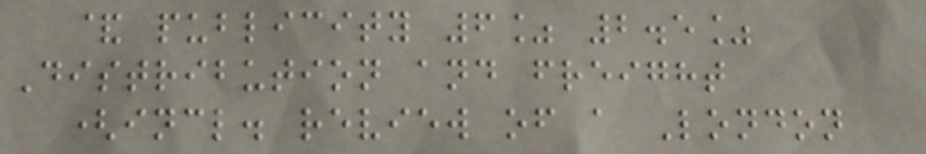& publicity 6% 2.5%
Distribution and freight
(incl. review of a London
